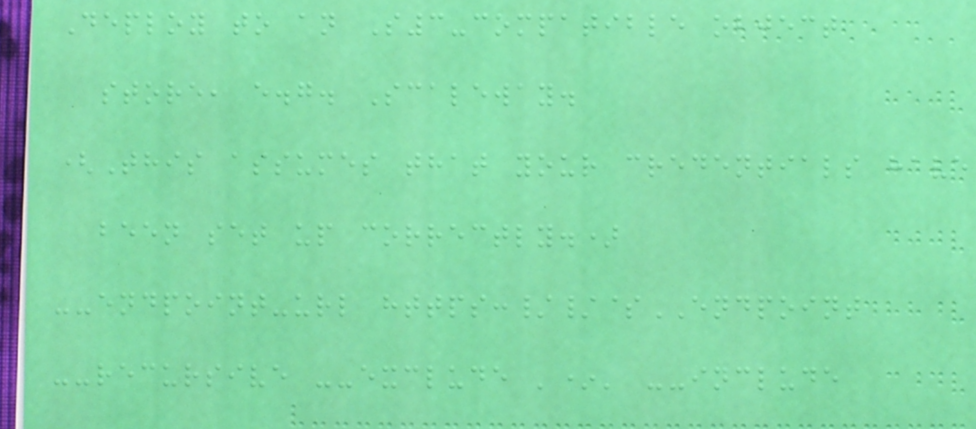Deploy to an S3-compatible object
store, e.g. Scaleway.
(This assumes that your credentials have
been set up correctly.)
--endpoint-url https://$ENDPOINT
--recursive --exclude '*' --include
